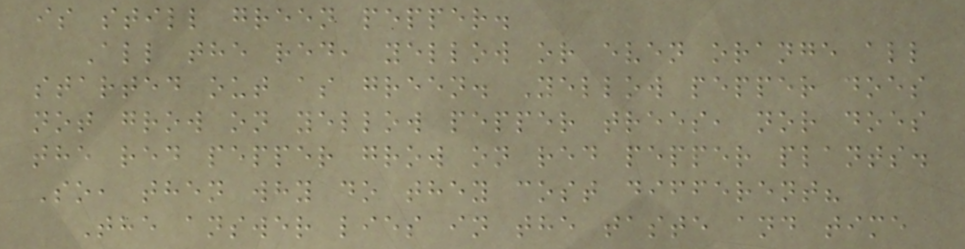is still green pepper.
All the red, yellow or even orange all
started out as green. Yellow pepper does
not grow on yellow pepper trees, nor does
the red pepper grow on red pepper plants.
So, then why do they cost different?
The answer lies in the taste and time
